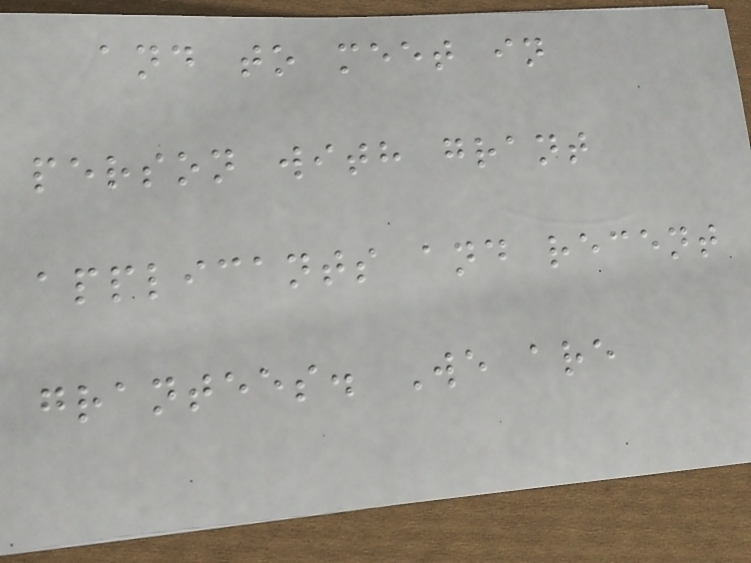and to meet in
person with grant
applicants and recent
grantees. We are
